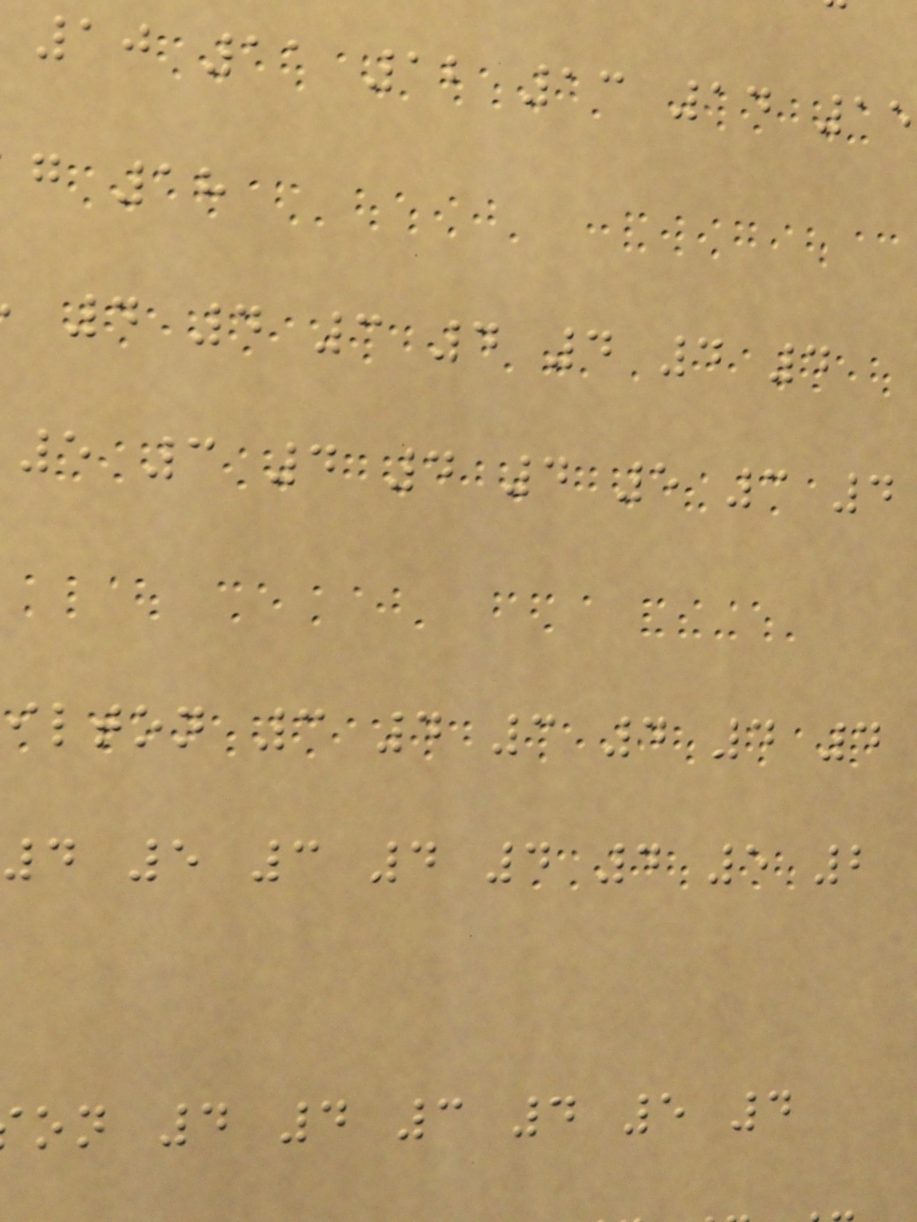10 11 12 13 14 15
g 18
4 4 3 4 4 4 4
5 3 4 4 4 5 3 4
ilton 3 4 3 4 4 4
4 5 3 4 4 4 5 2
on 4 4 3 4 5 4
